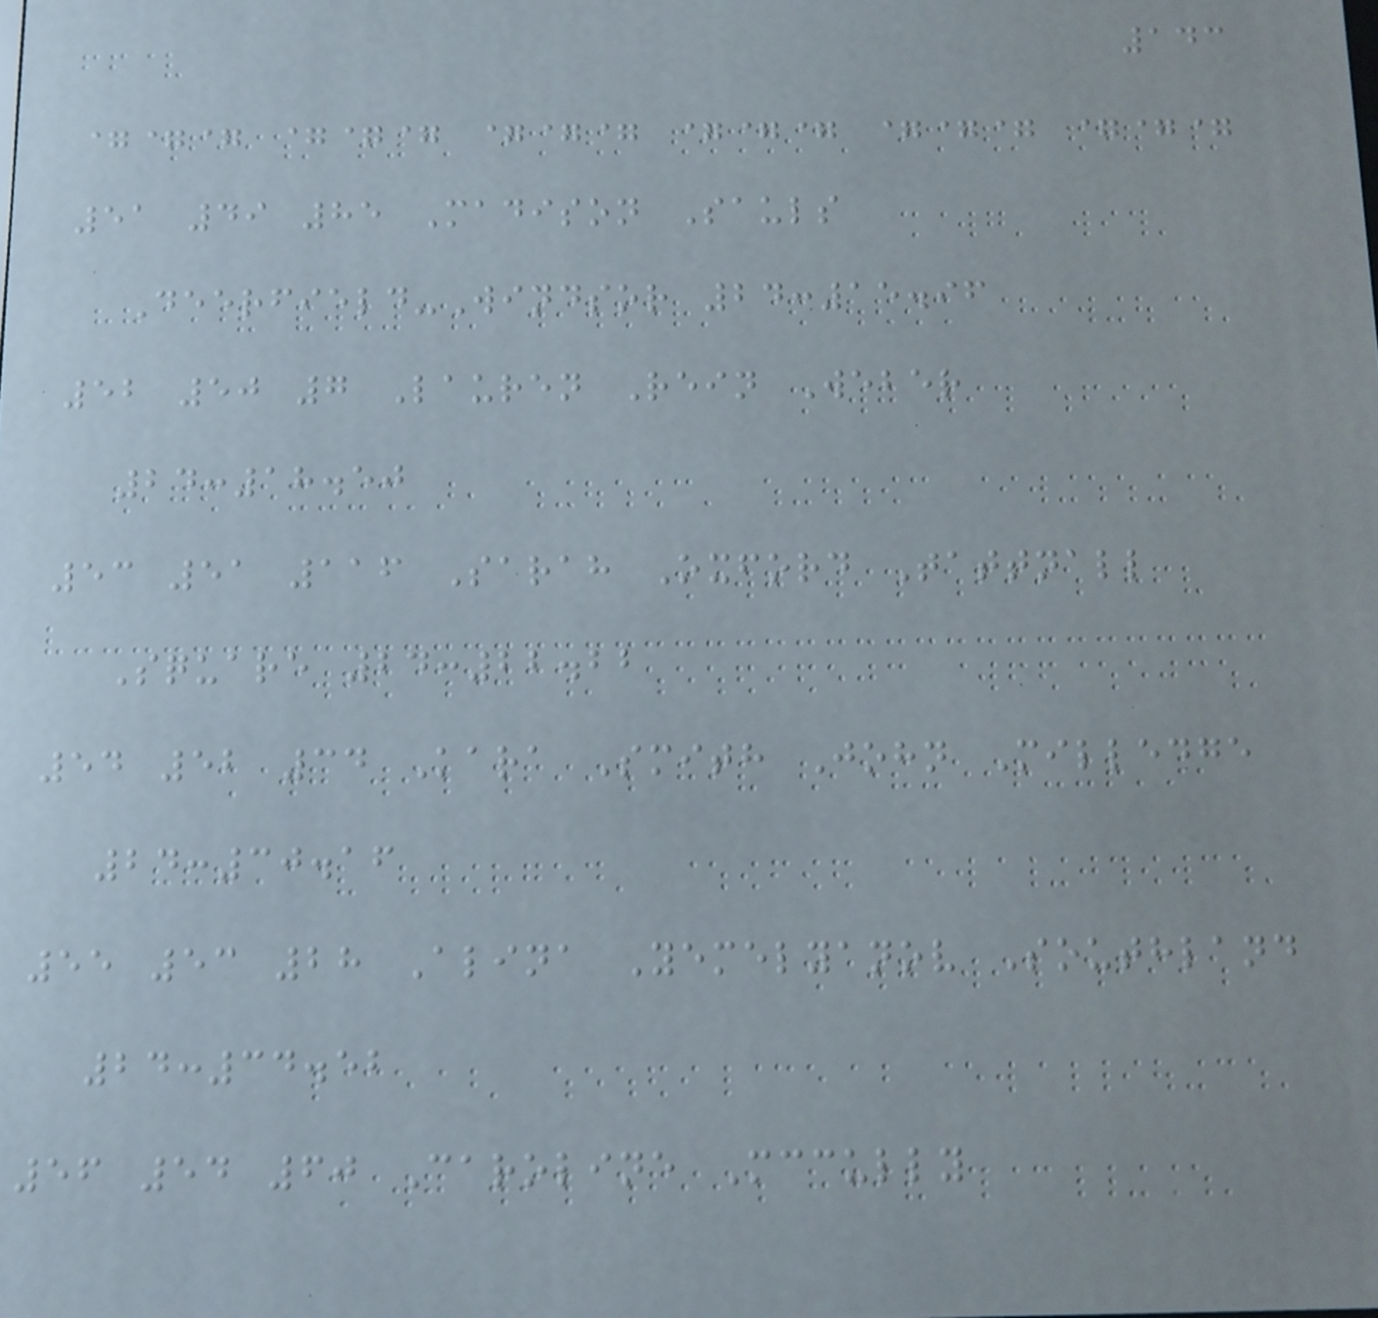143
=== === === === === ===
51 49 85 Madison Sauls
Deerfield-Windsor 24:15.96
52 50 7 Lauren Rein Weber
24:18.50
53 51 116 Sarah Oxford Tattnall
Square 24:22.22
54 52 34 Kara Smith John Milledge
24:30.16
55 53 28 Alina Yemelyanov Southland
24:34.52
56 54 60 Caroline Mccully
